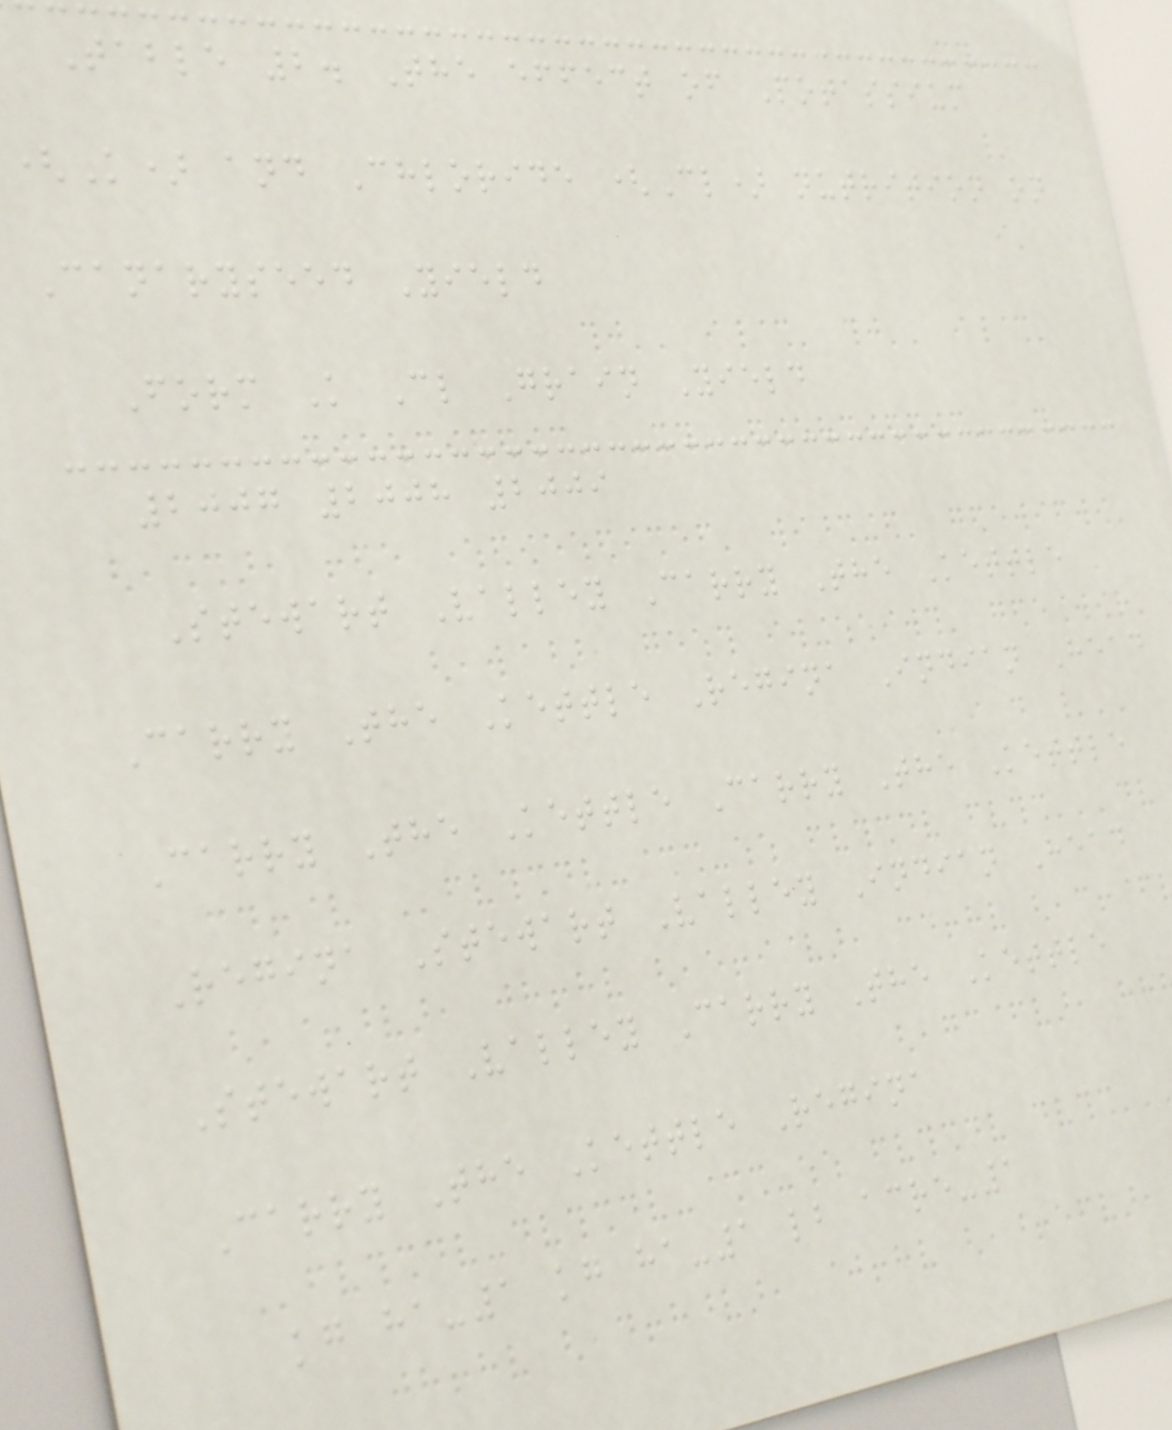Table 2. The effect of Potassium
(K) and Chloride (Cl) nutrition on
Canaryseed Yield
Form K Cl Grain Yield
2007 2008 2009
Stewart Valley Carry The Kettle
Carry The Kettle Regina Indian Head
Carry The Kettle Carry The Kettle
Regina Stewart Valley Indian Head
Stewart Valley Carry The Kettle
Carry The Kettle Regina
kg ha-1 kg ha-1 lb acre-1
